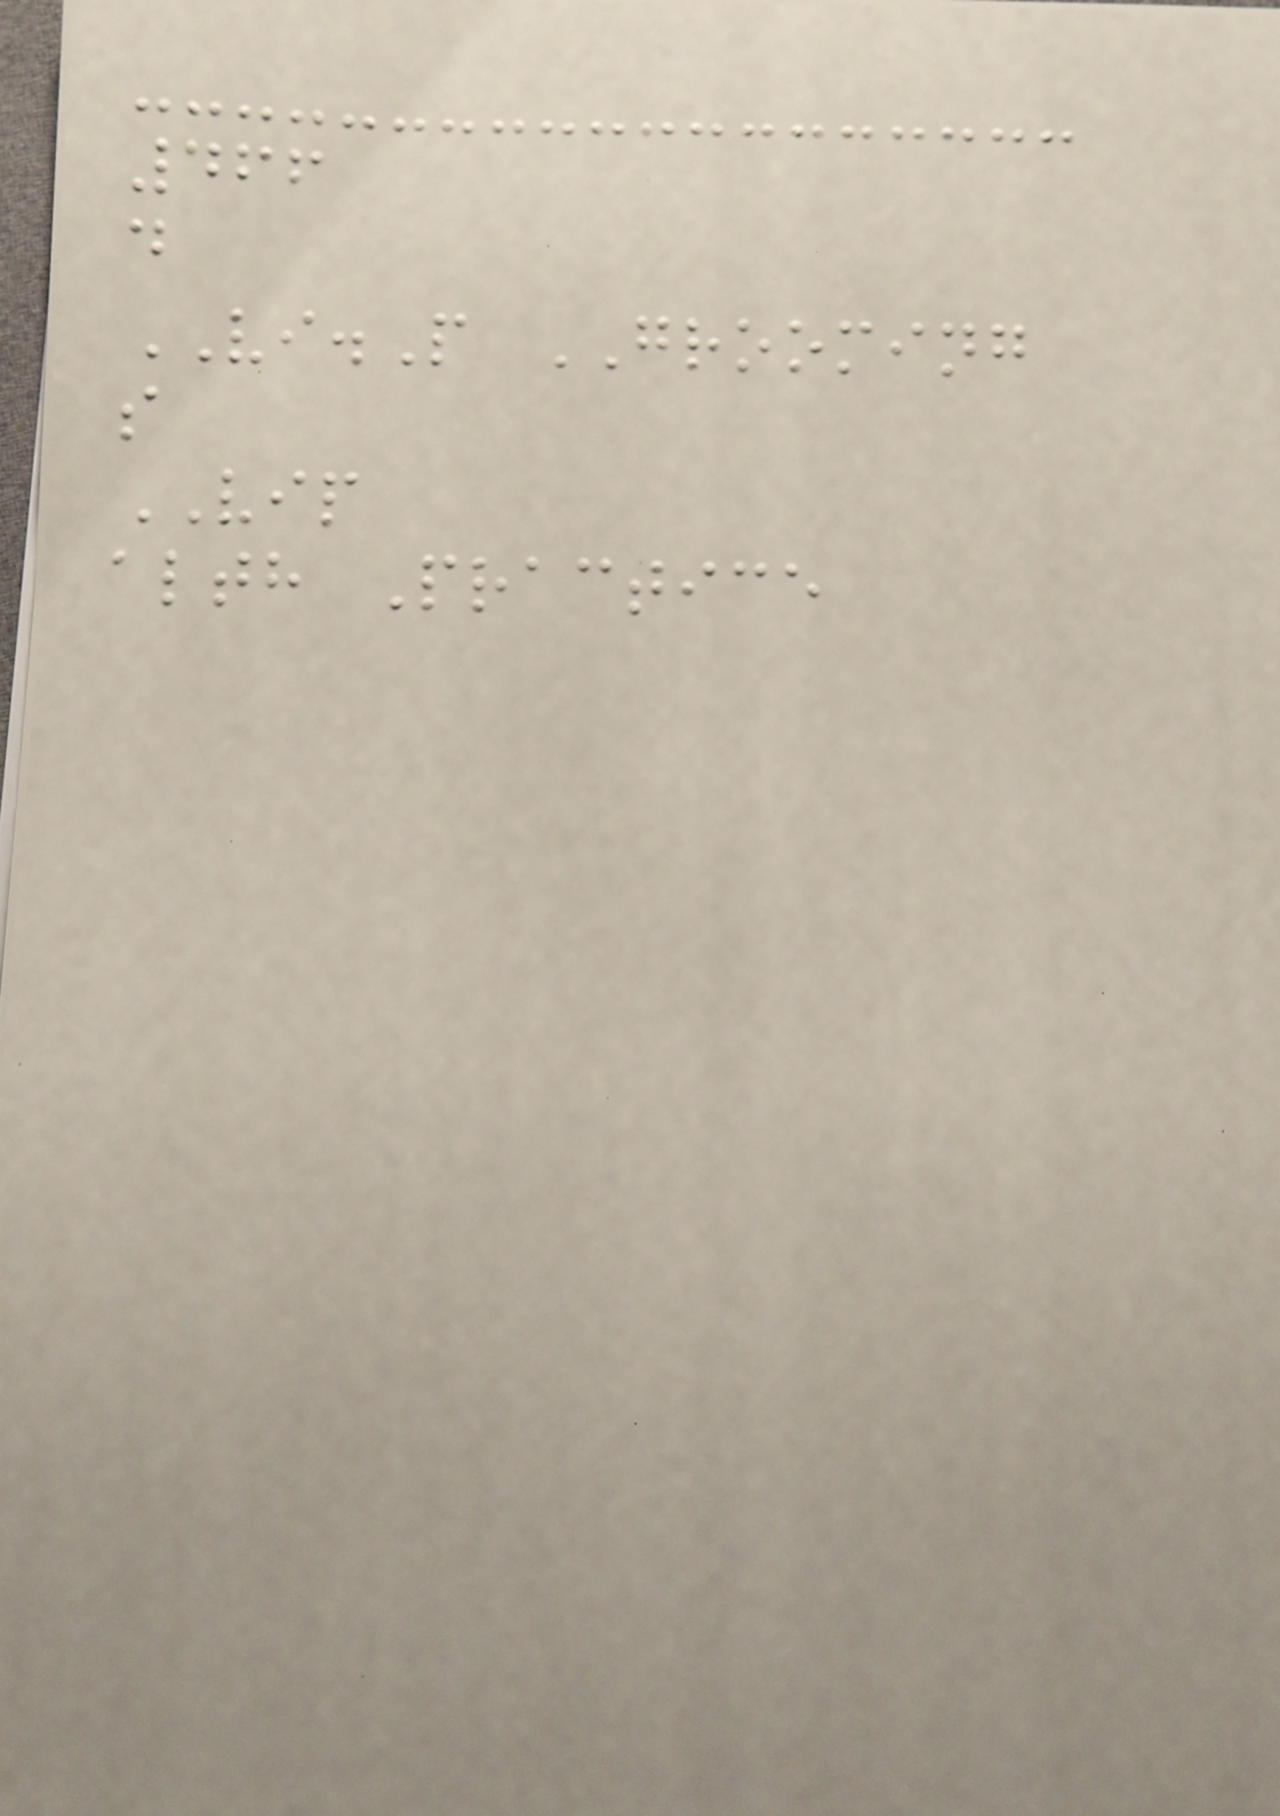466
d
VI.P GROOMING
s
VIP
alth Practice
